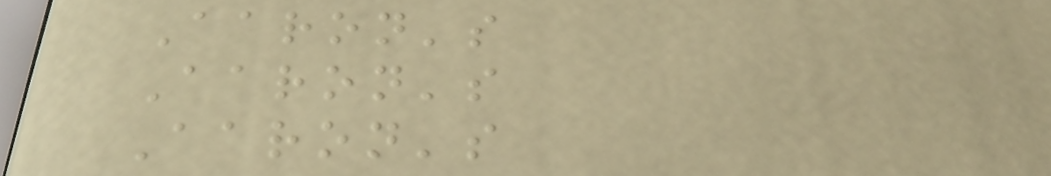Aaron's
Aaron's
Aaron's
